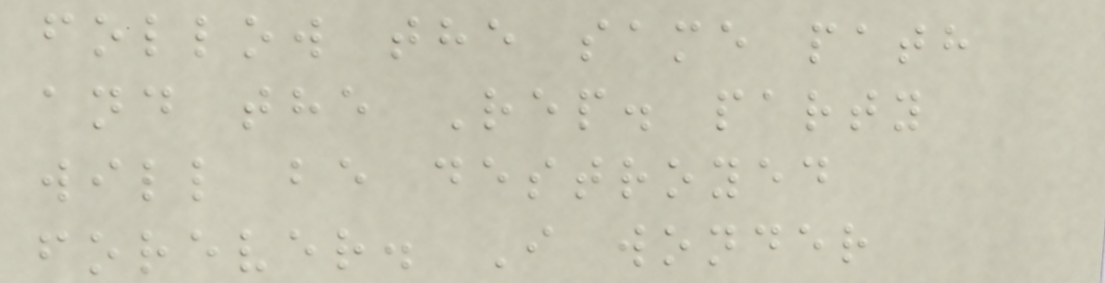follow the same path
and the Rep. party
will be destroyed
forever. I wonder
